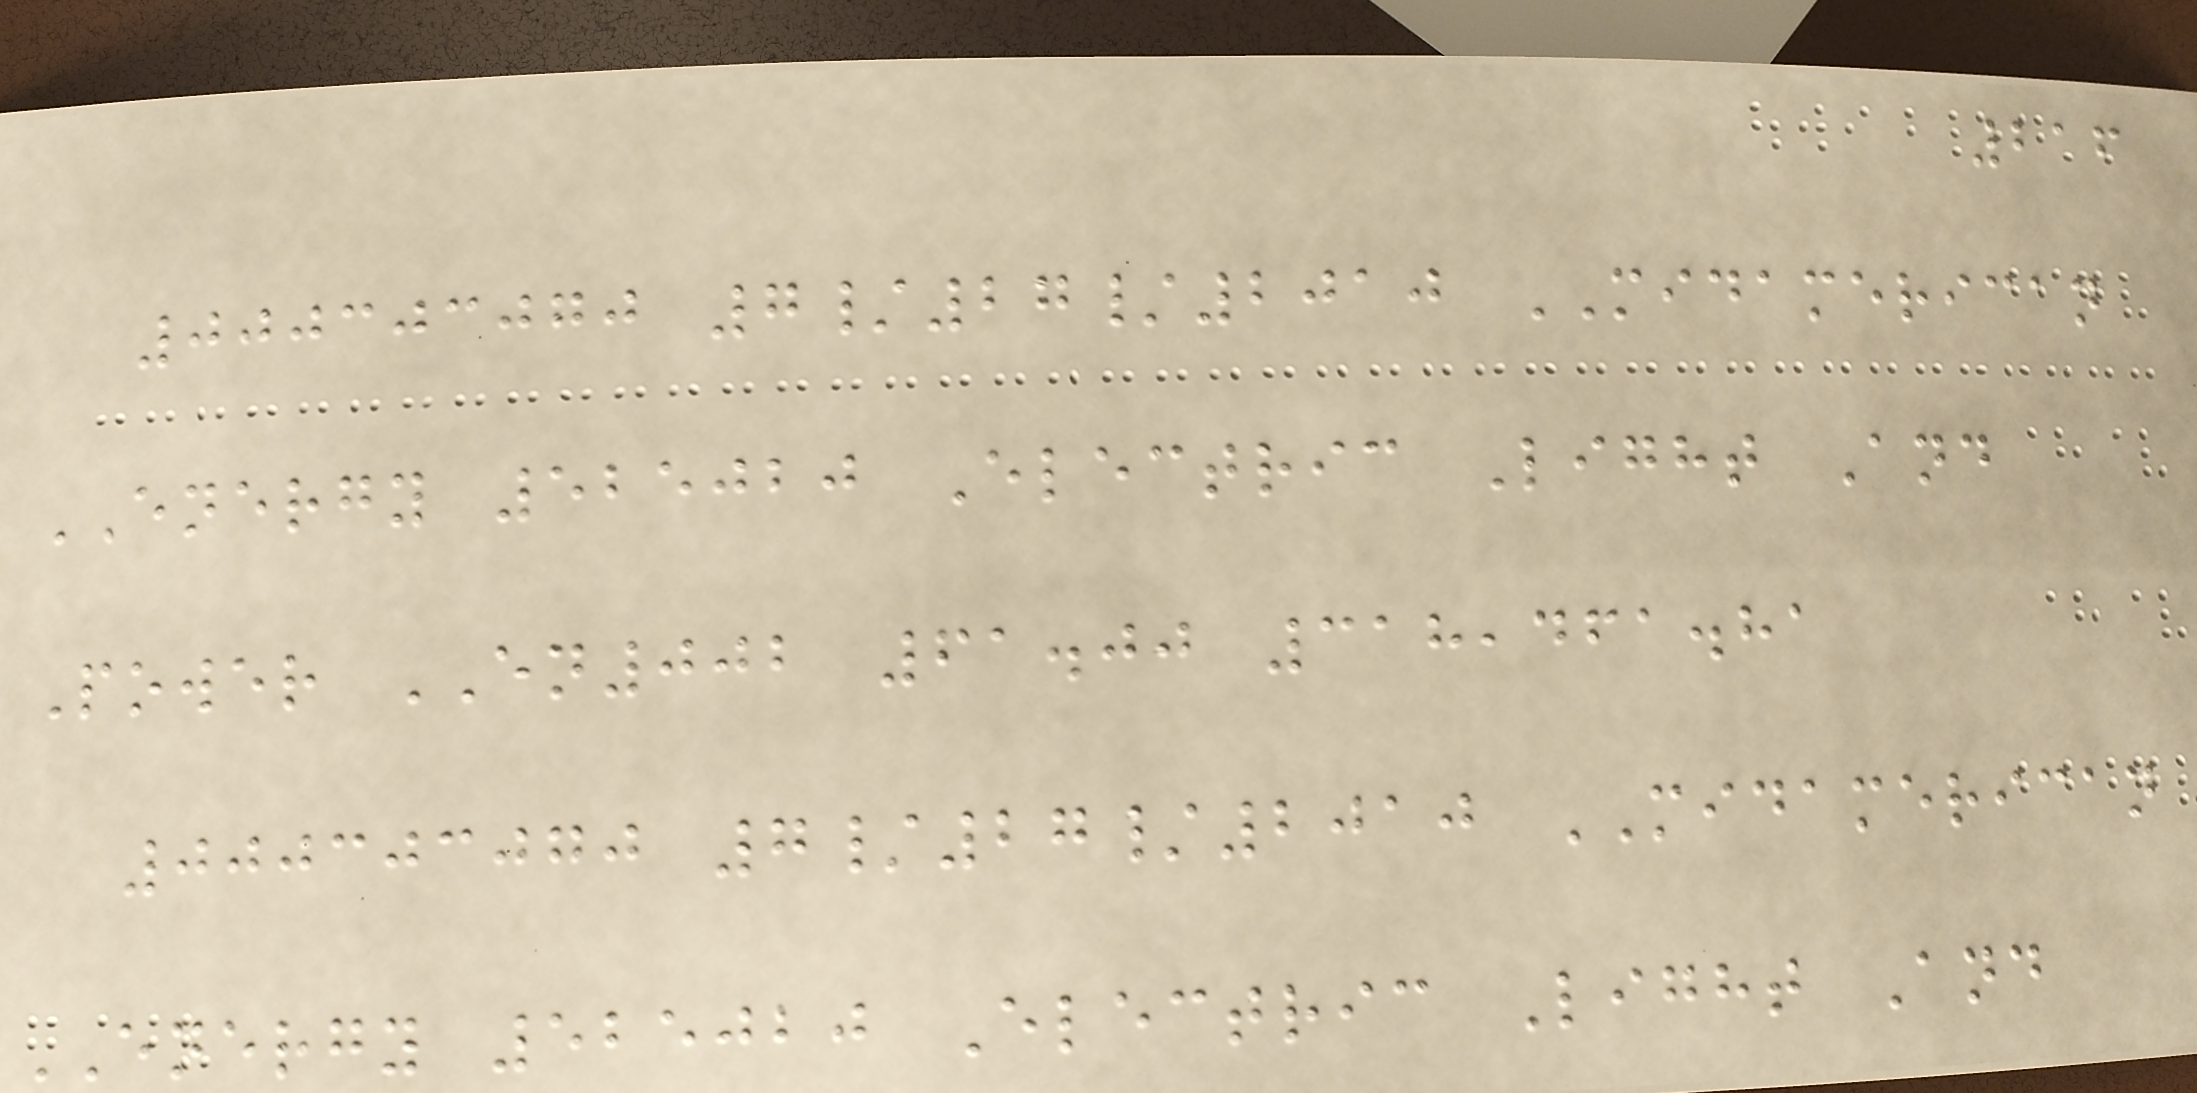216
000303070 7/27/2010 MIDAMERICAN
ENERGY 525020 Electric Light And
Power EN002 61.00 318,461.81
000303070 7/27/2010 MIDAMERICAN
ENERGY 525020 Electric Light And
